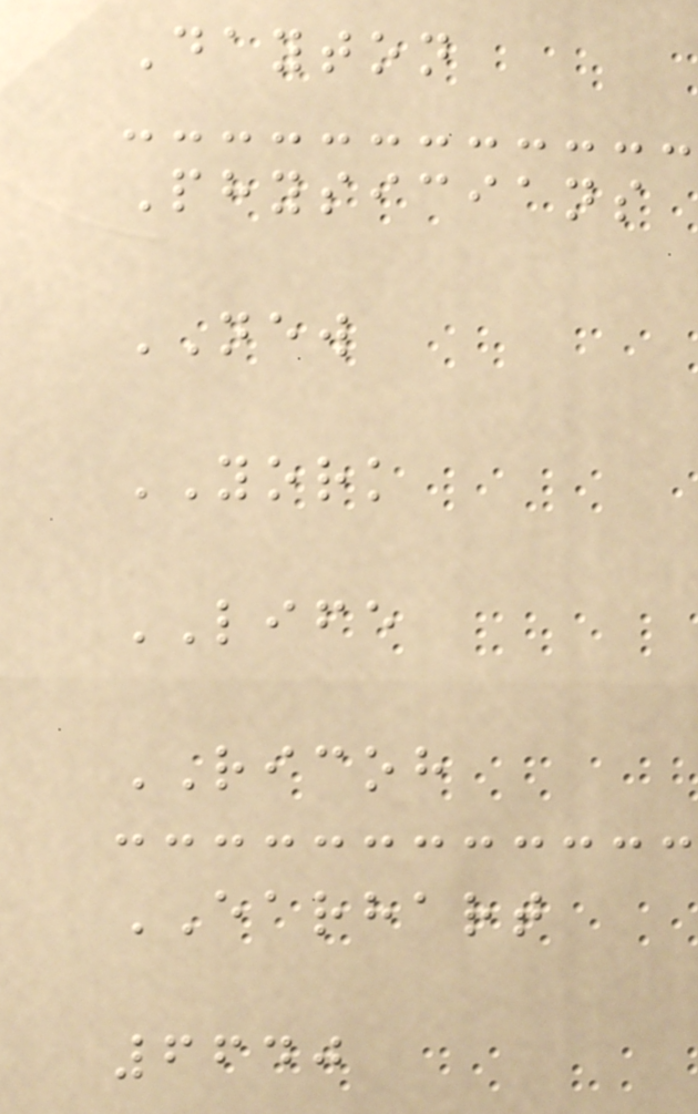Dayton
Physicians
NEW
YORK
LIFE
RICOH
EARHART
6640
